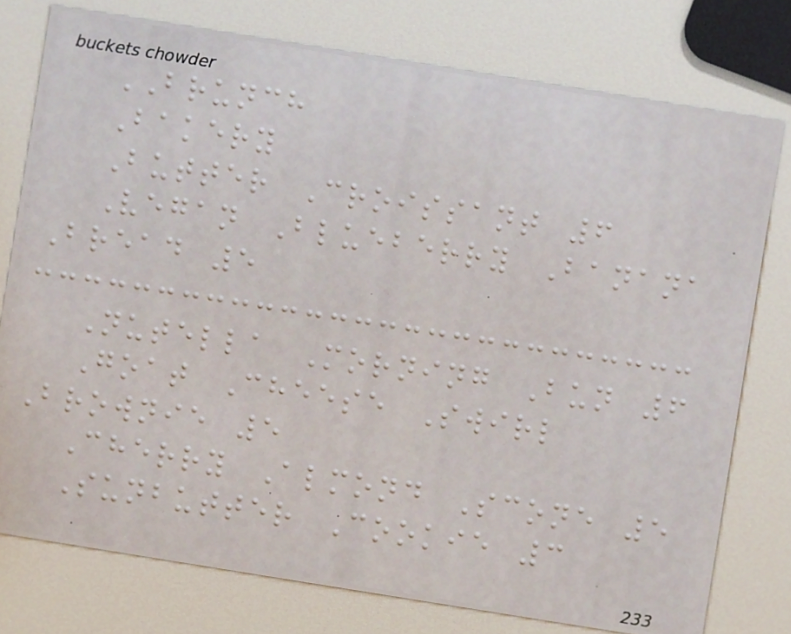BRUNCH
Bakery
Butter Croissant 6
Vegan Blueberry Banana
Bread 5
Nutella Morning Bun 6
Goat Cheese Swirl
Brownie 5
Cherry Almond Scone 5
Sunbutter Cookie 3
